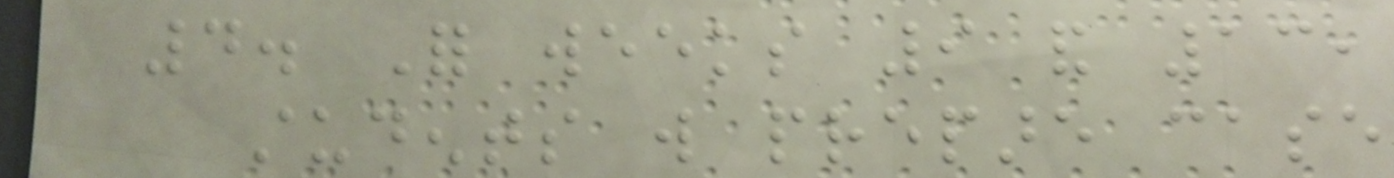4. For weeks 9 and 13,
students will prepare case
